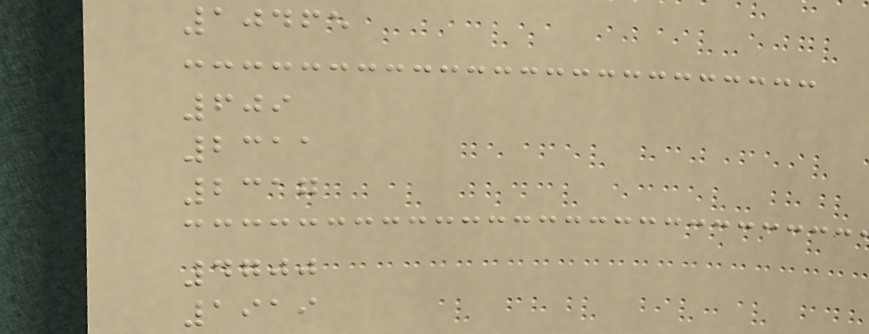10465
609
2311
2317
4700
1919
